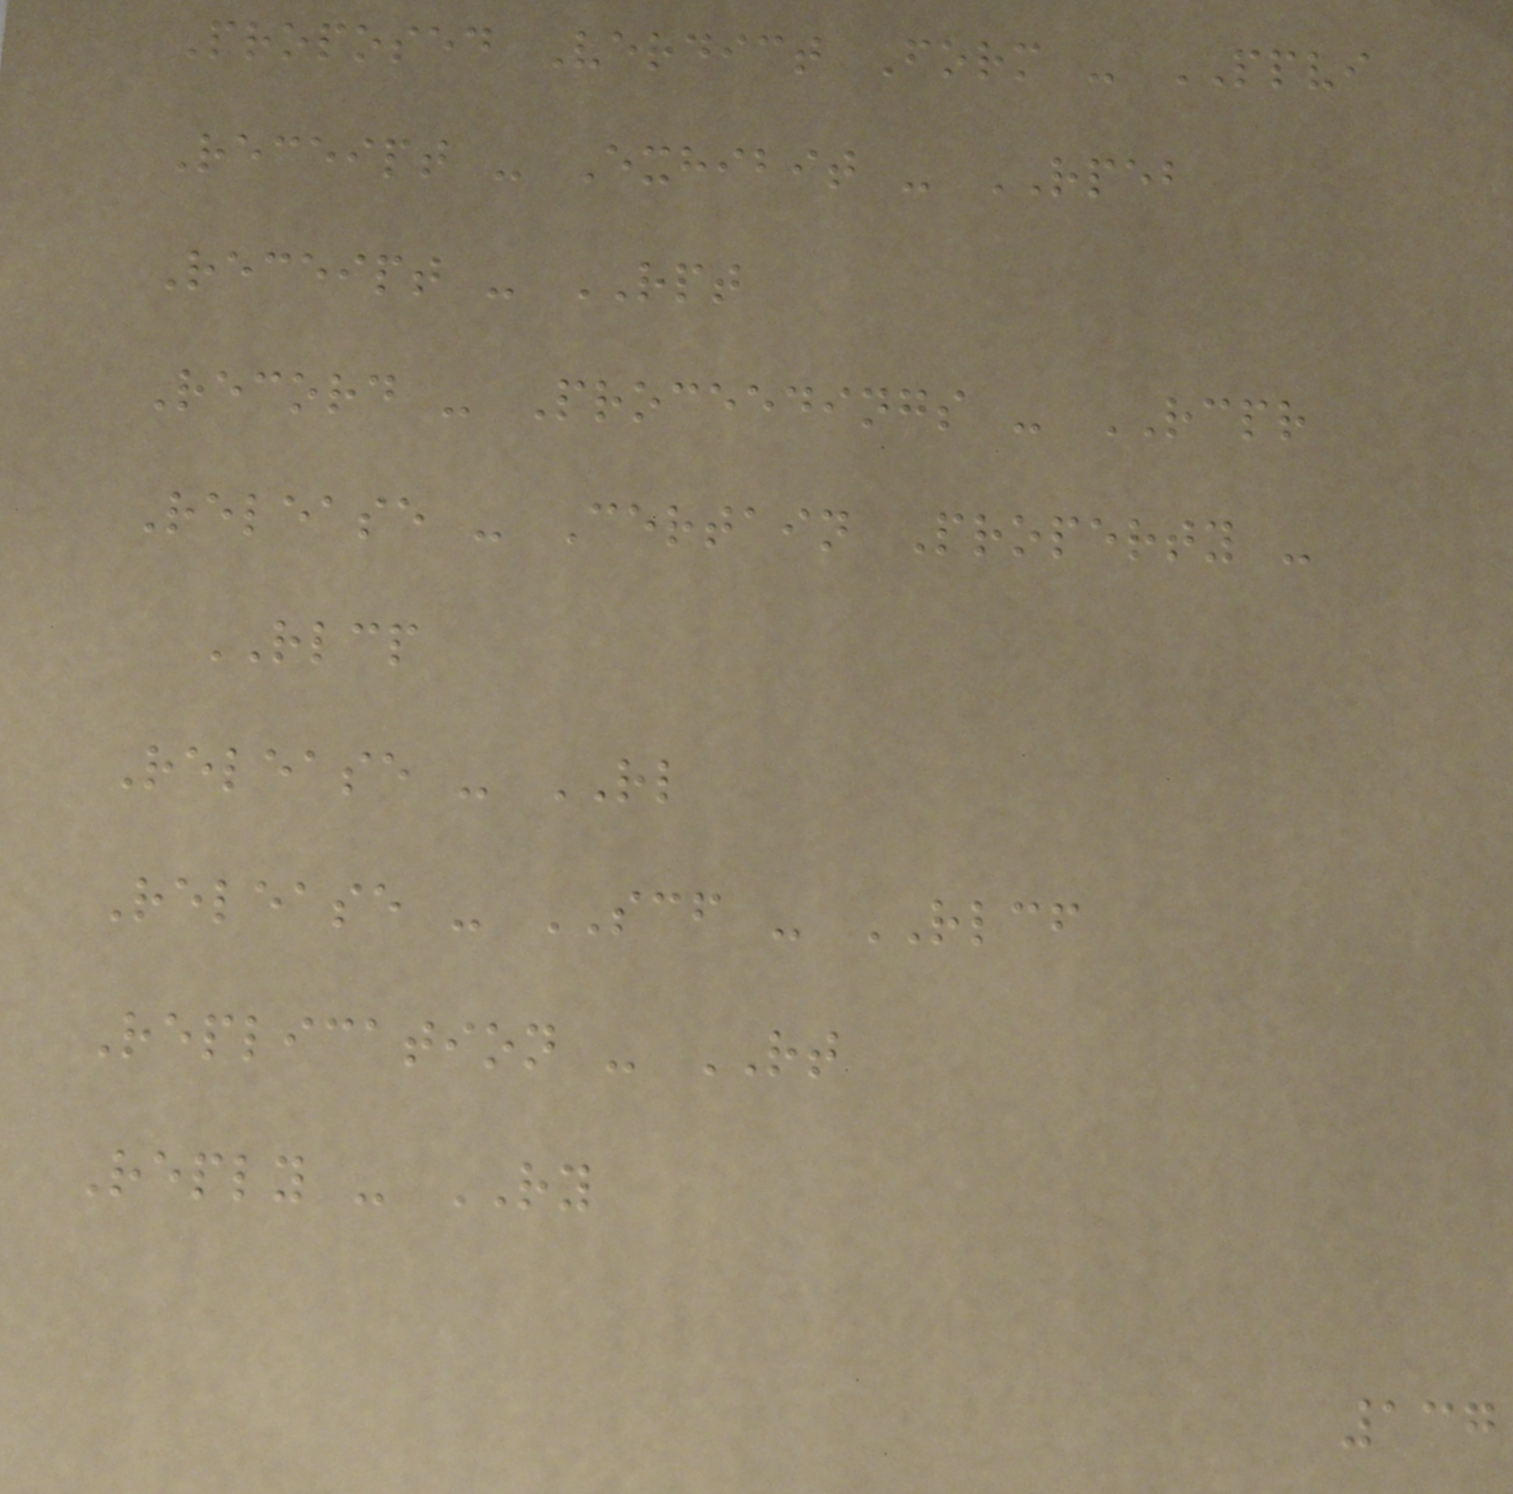Proposed Verdict Form - PPVI
Receipt - Exhibit - RPEB
Receipt - RPT
Record - Proceedings - RCPR
Release - Certain Property -
RLCP
Release - RL
Release - SCF - RLCF
Replication - RT
Reply - RY
137
